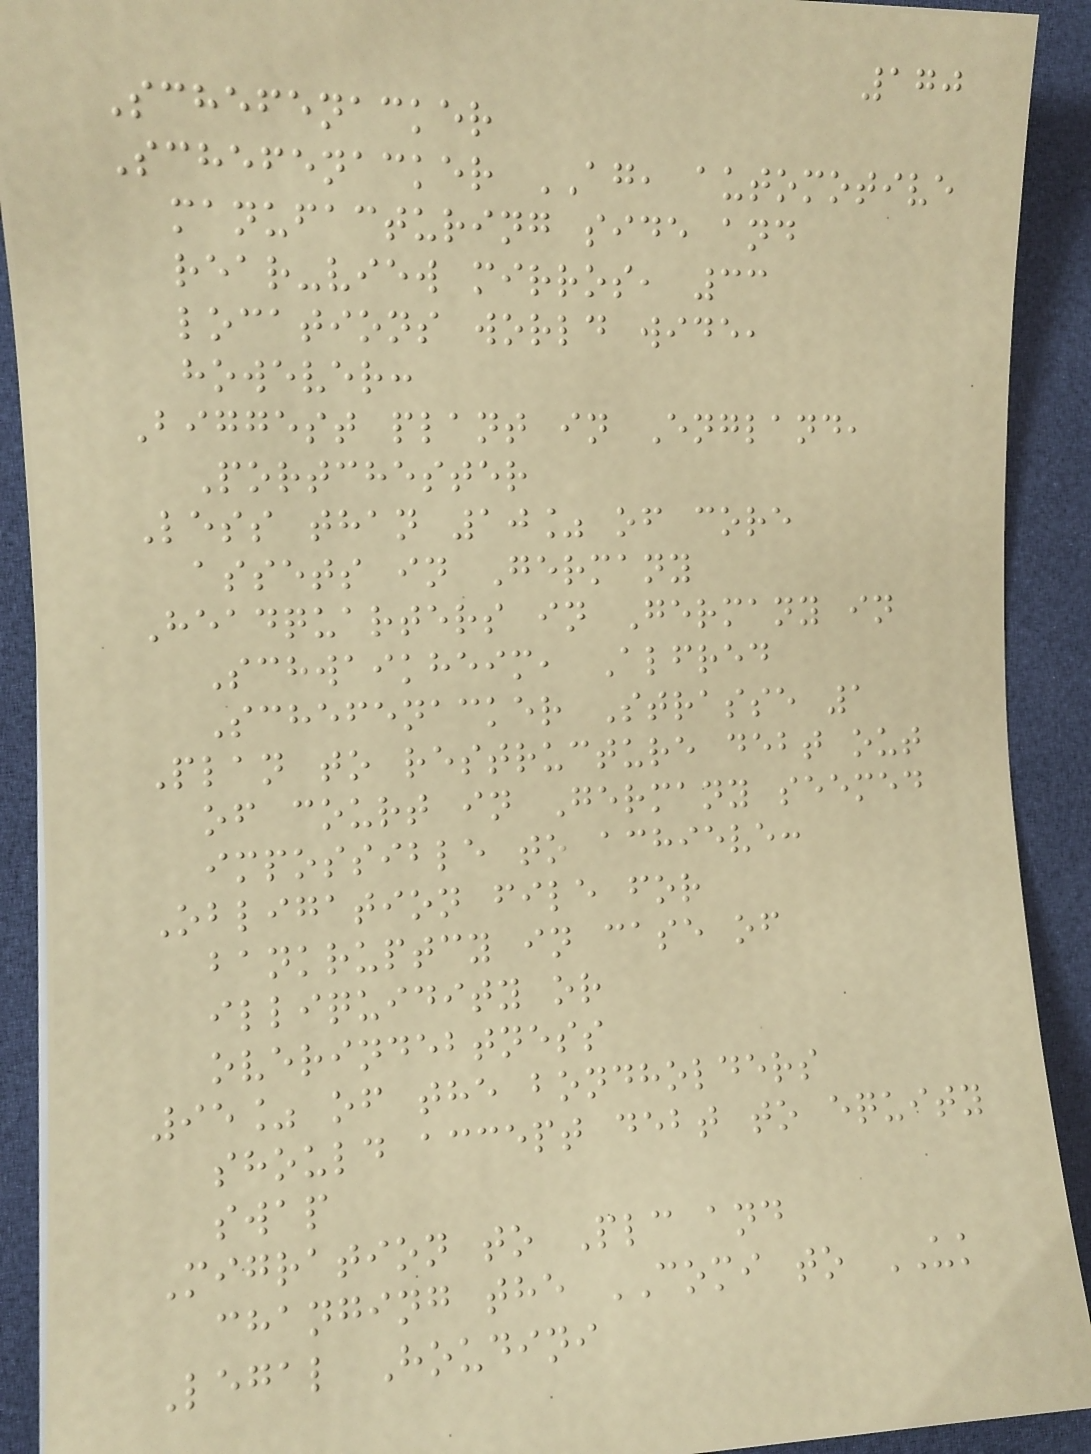170
Schefenacker
Schefenacker AG, automotive
manufacturing side and
rear-view mirros, 33
locations world wide,
however:
Biggest plant in England,
Portchester
Less than 10% of core
assets in Germany
Headquarters in Germany in
Schwaikheim, Alfred
Schefenacker Strasse 1
Plan to restructure debt out
of court in Germany seemed
impossible to achieve:
Obligation file for
bankruptcy in case of
illiquidity or
overindebtness
95% of the bondholders
should accept debt to equity
swap
Migration to Plc and
changing the COMI to UK
Legal Houdini
